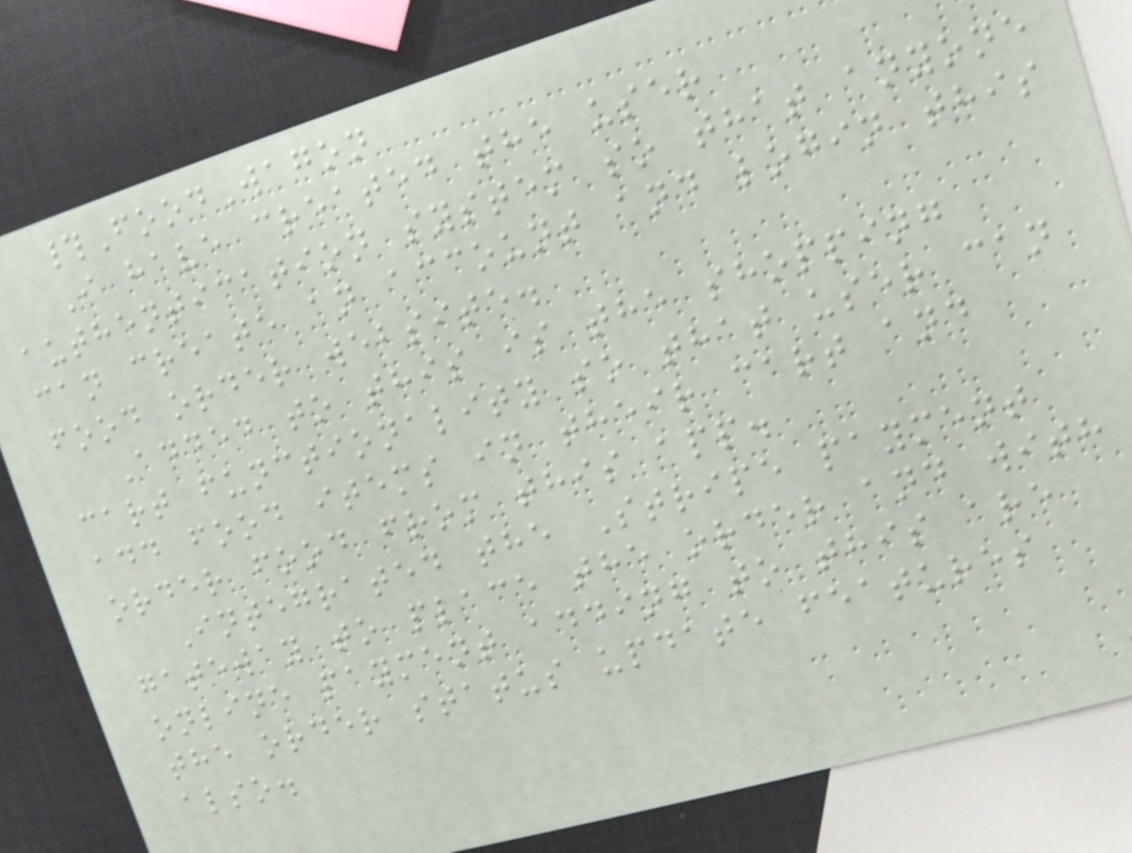#FoodWagon
I have created the user
authentication system so that anyone
can create an account and login this
food order website.
Added to this is the shopping
cart functionality so that user can
add food items in their cart and
order food from this app.
Integrated the Stripe payment
gateway to place the order and with
online payment adding to this are
the order status update features
also.
